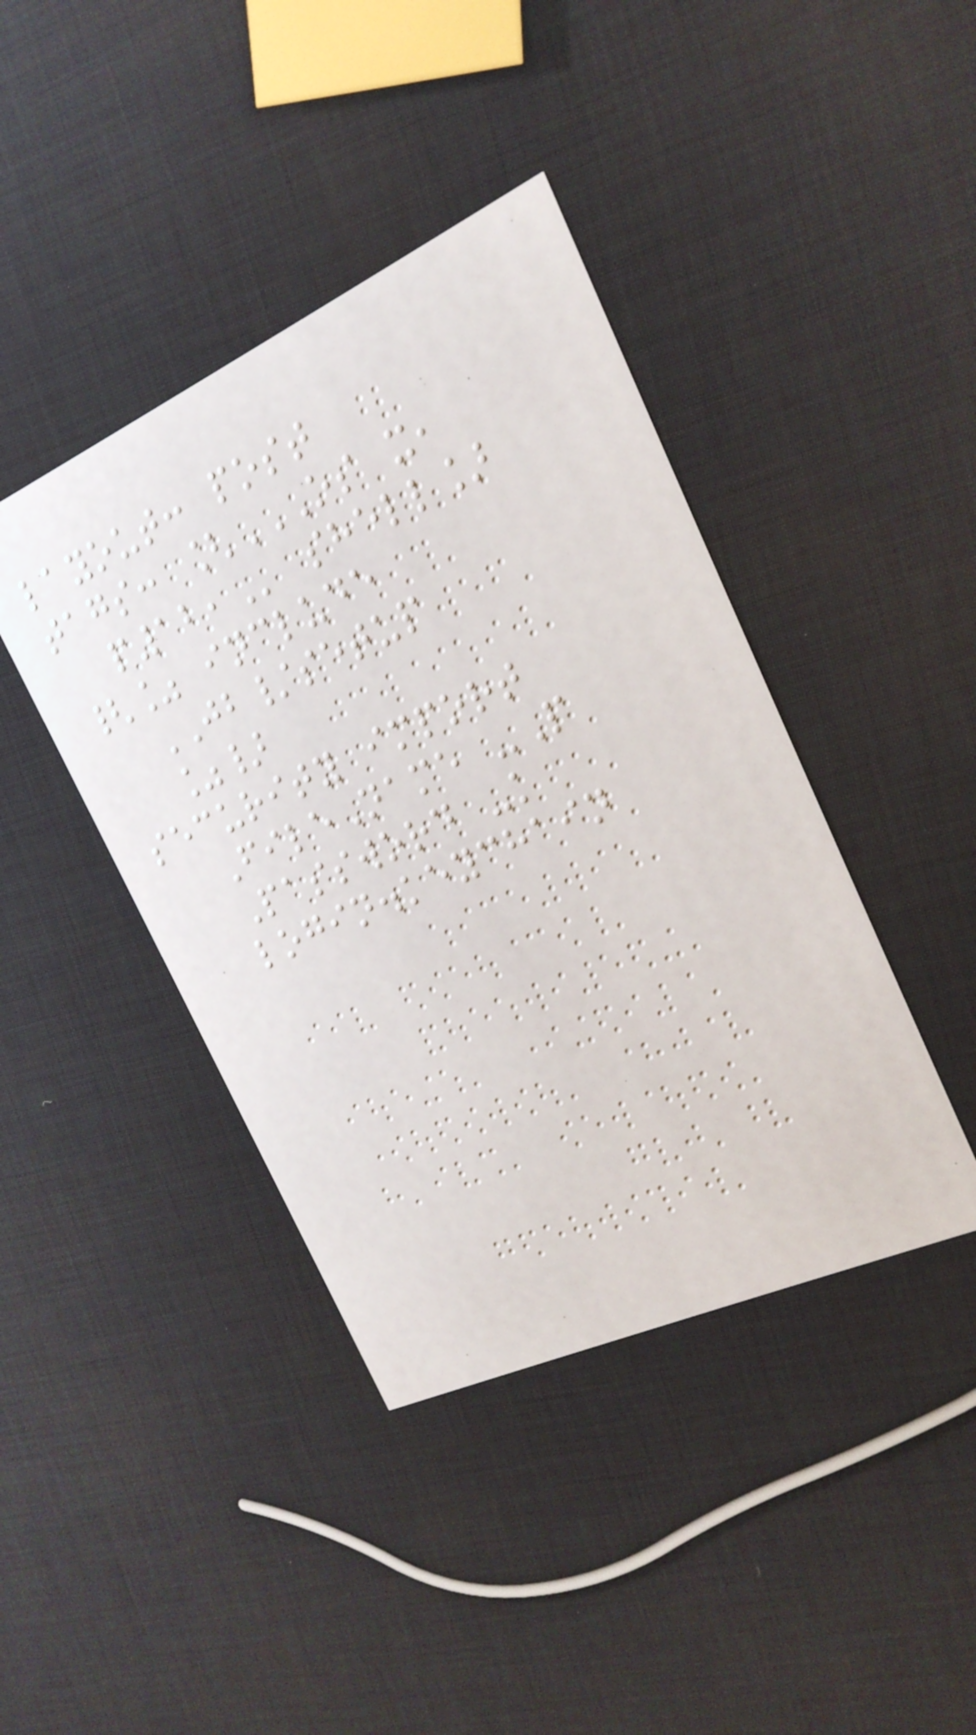layout: post
tags: [OS X,
P12, shell]
{% include
JB/setup
%}
security import
FileName -P
Password -k
login.keychain
